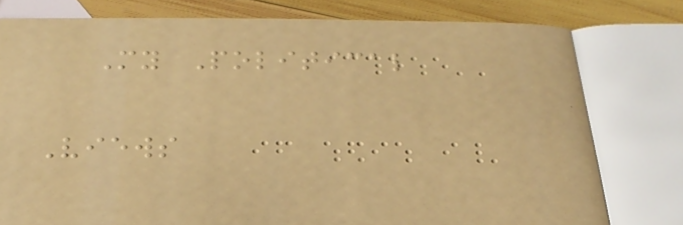My Political
Views
